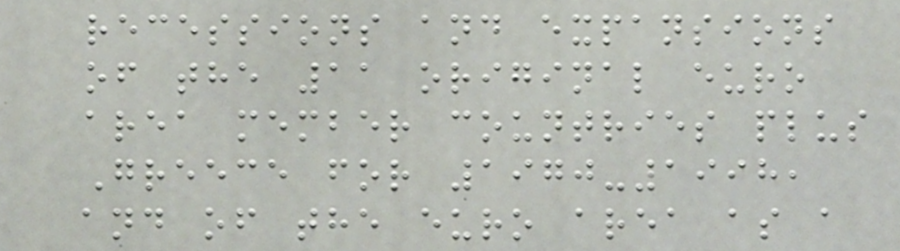recessions and expansions
of the 11 original euro
area member countries plus
Greece for 1970-1998,
and of the euro area as a
